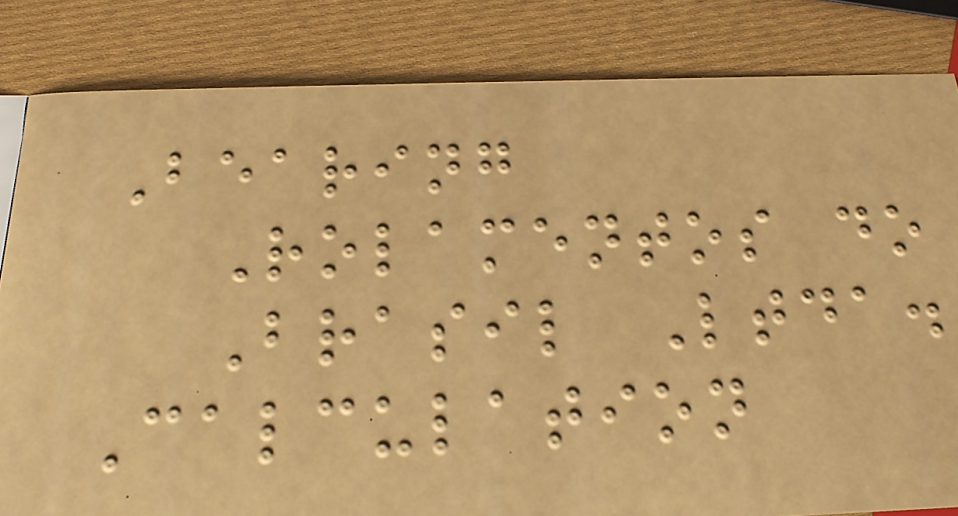Bearing
Rolamentos do
Brasil Ltda.
Calculation
